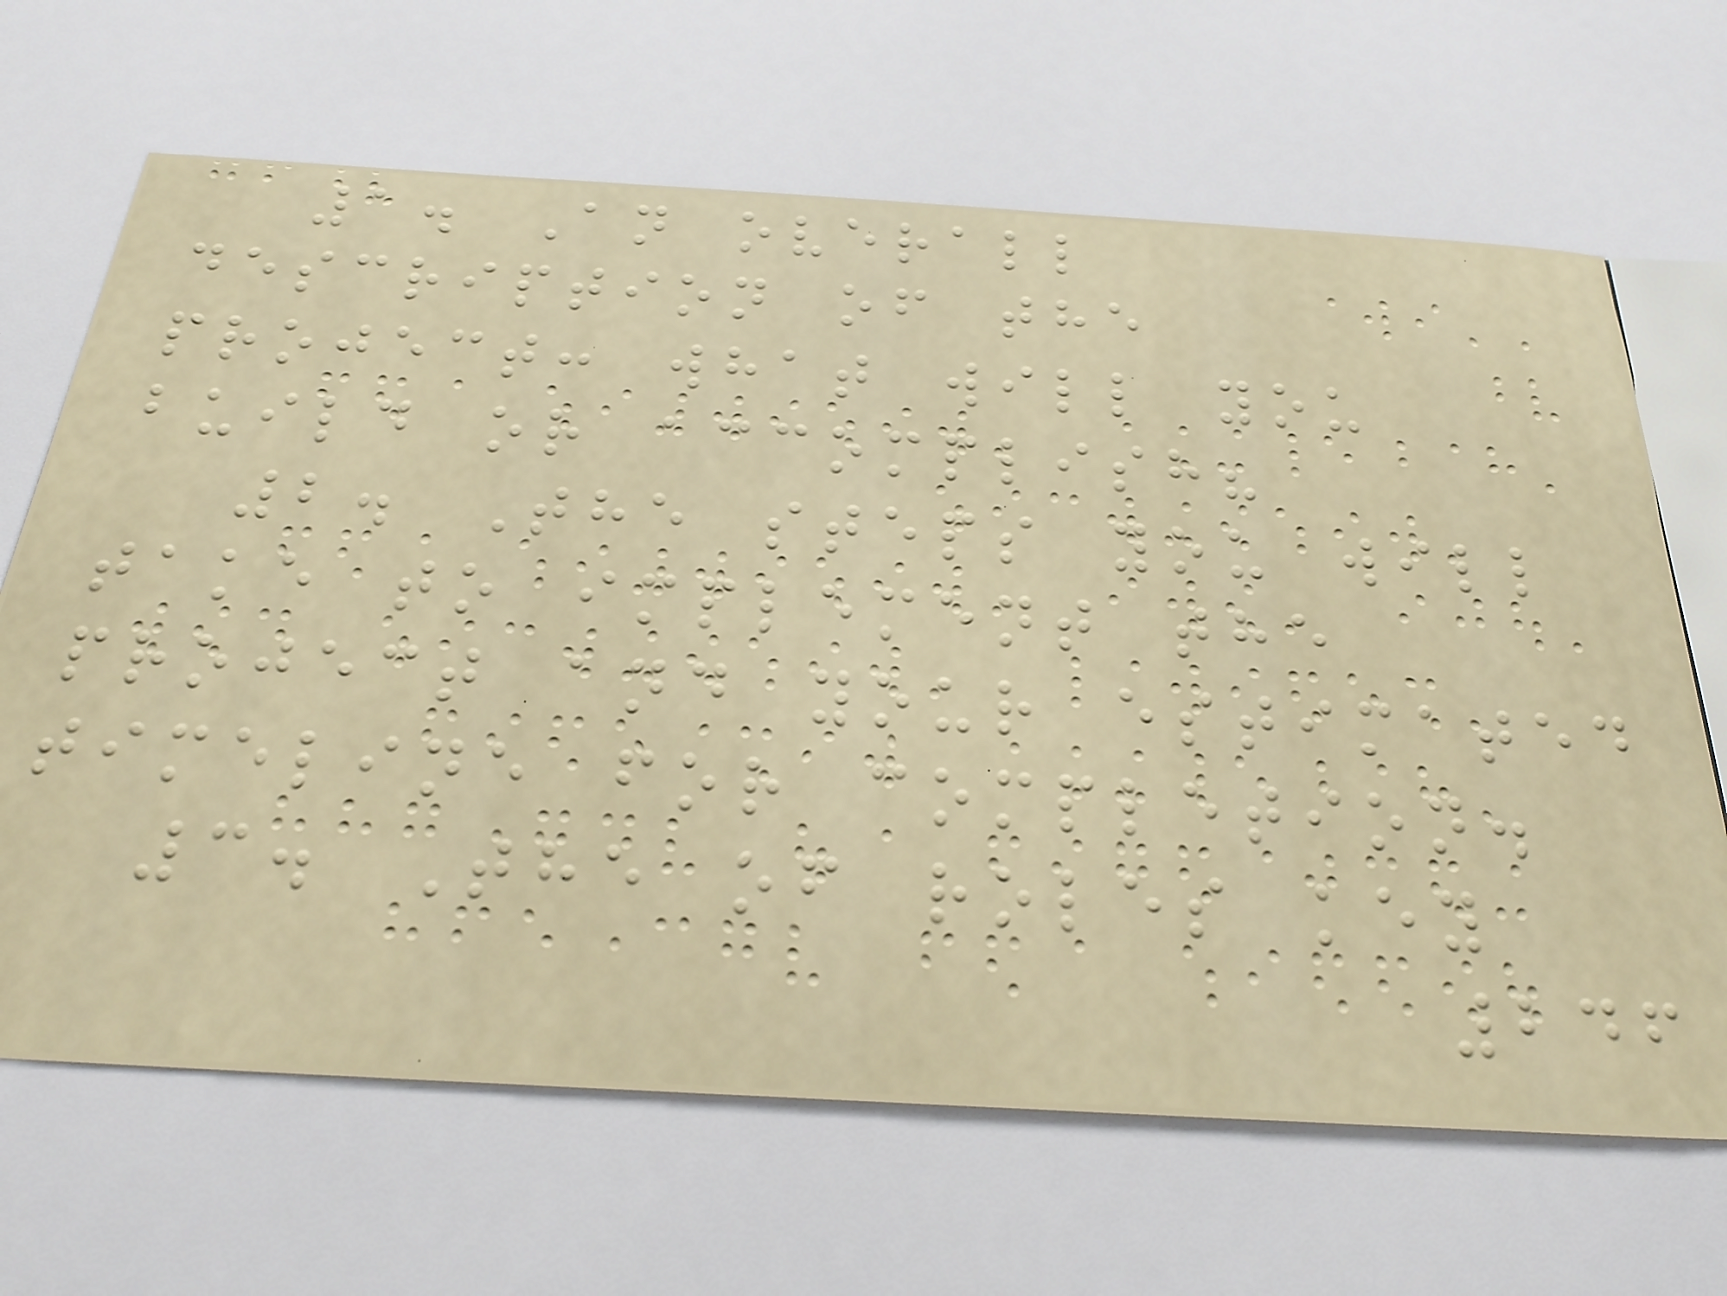1. An overall
description of the
project: what will you
build or accomplish?
2. The steps you will
take to implement the
project and your estimated
timeline for completion.
3. The of roles key
246
